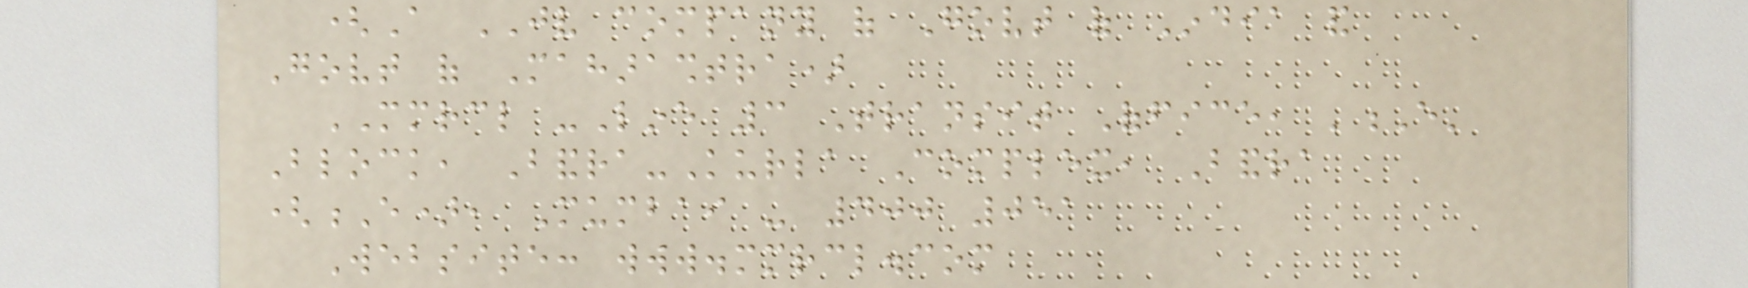(A JV company of Govt of India and
Govt of Maharashtra)
MMRCL -Line 3 Transit Office, 'E'
Block, Bandra-Kurla Complex, Bandra
(E), Mumbai - 400 051
Website: www.mmrcl.com
